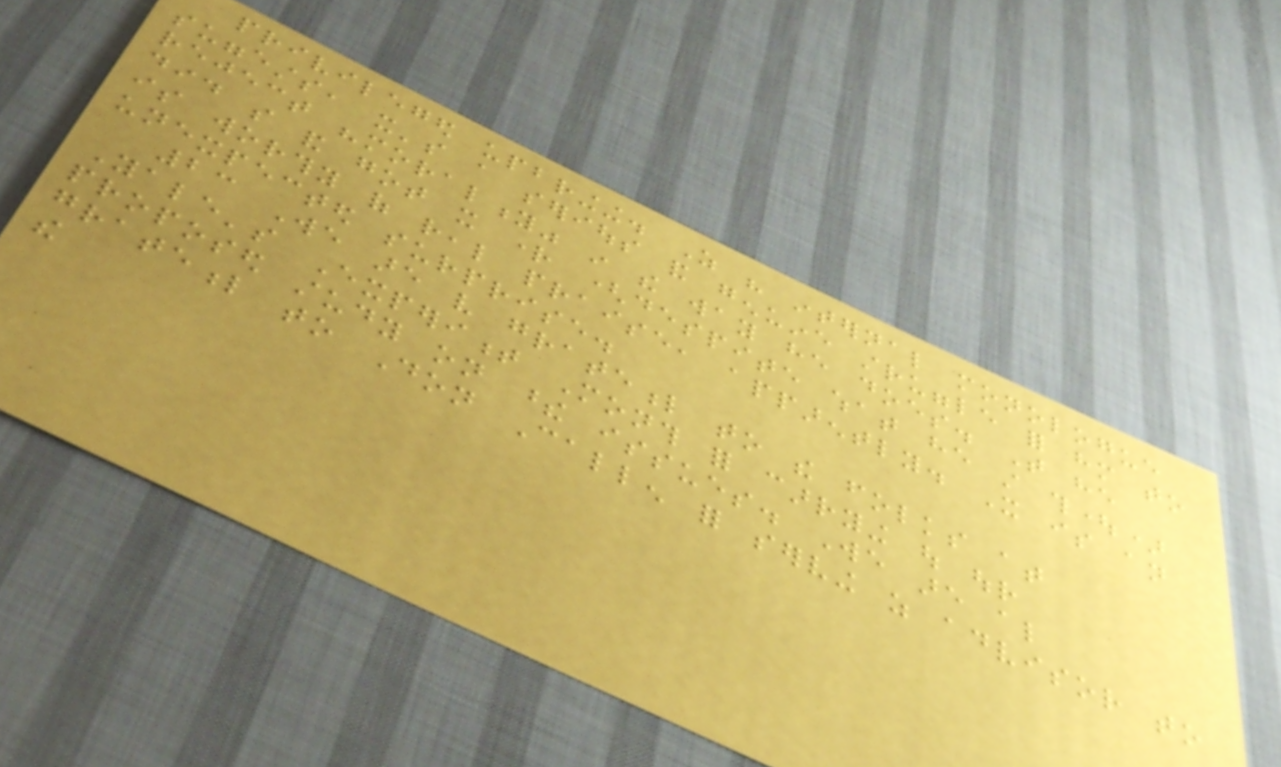privileged upbringing. As his internal monologue
suggests, it's a serious and genuine struggle for him to
reject "morality" in the way he does. That he
did so and got it right (despite what he still thought)
is worthy of real praise, apparently. It is an
unexpected surprise.
23 We are very grateful to the folks at
Yale's Experiment Month for carrying out our
proposed study on these issues. We are also
grateful to Don Callen for serving as advisor to
the
